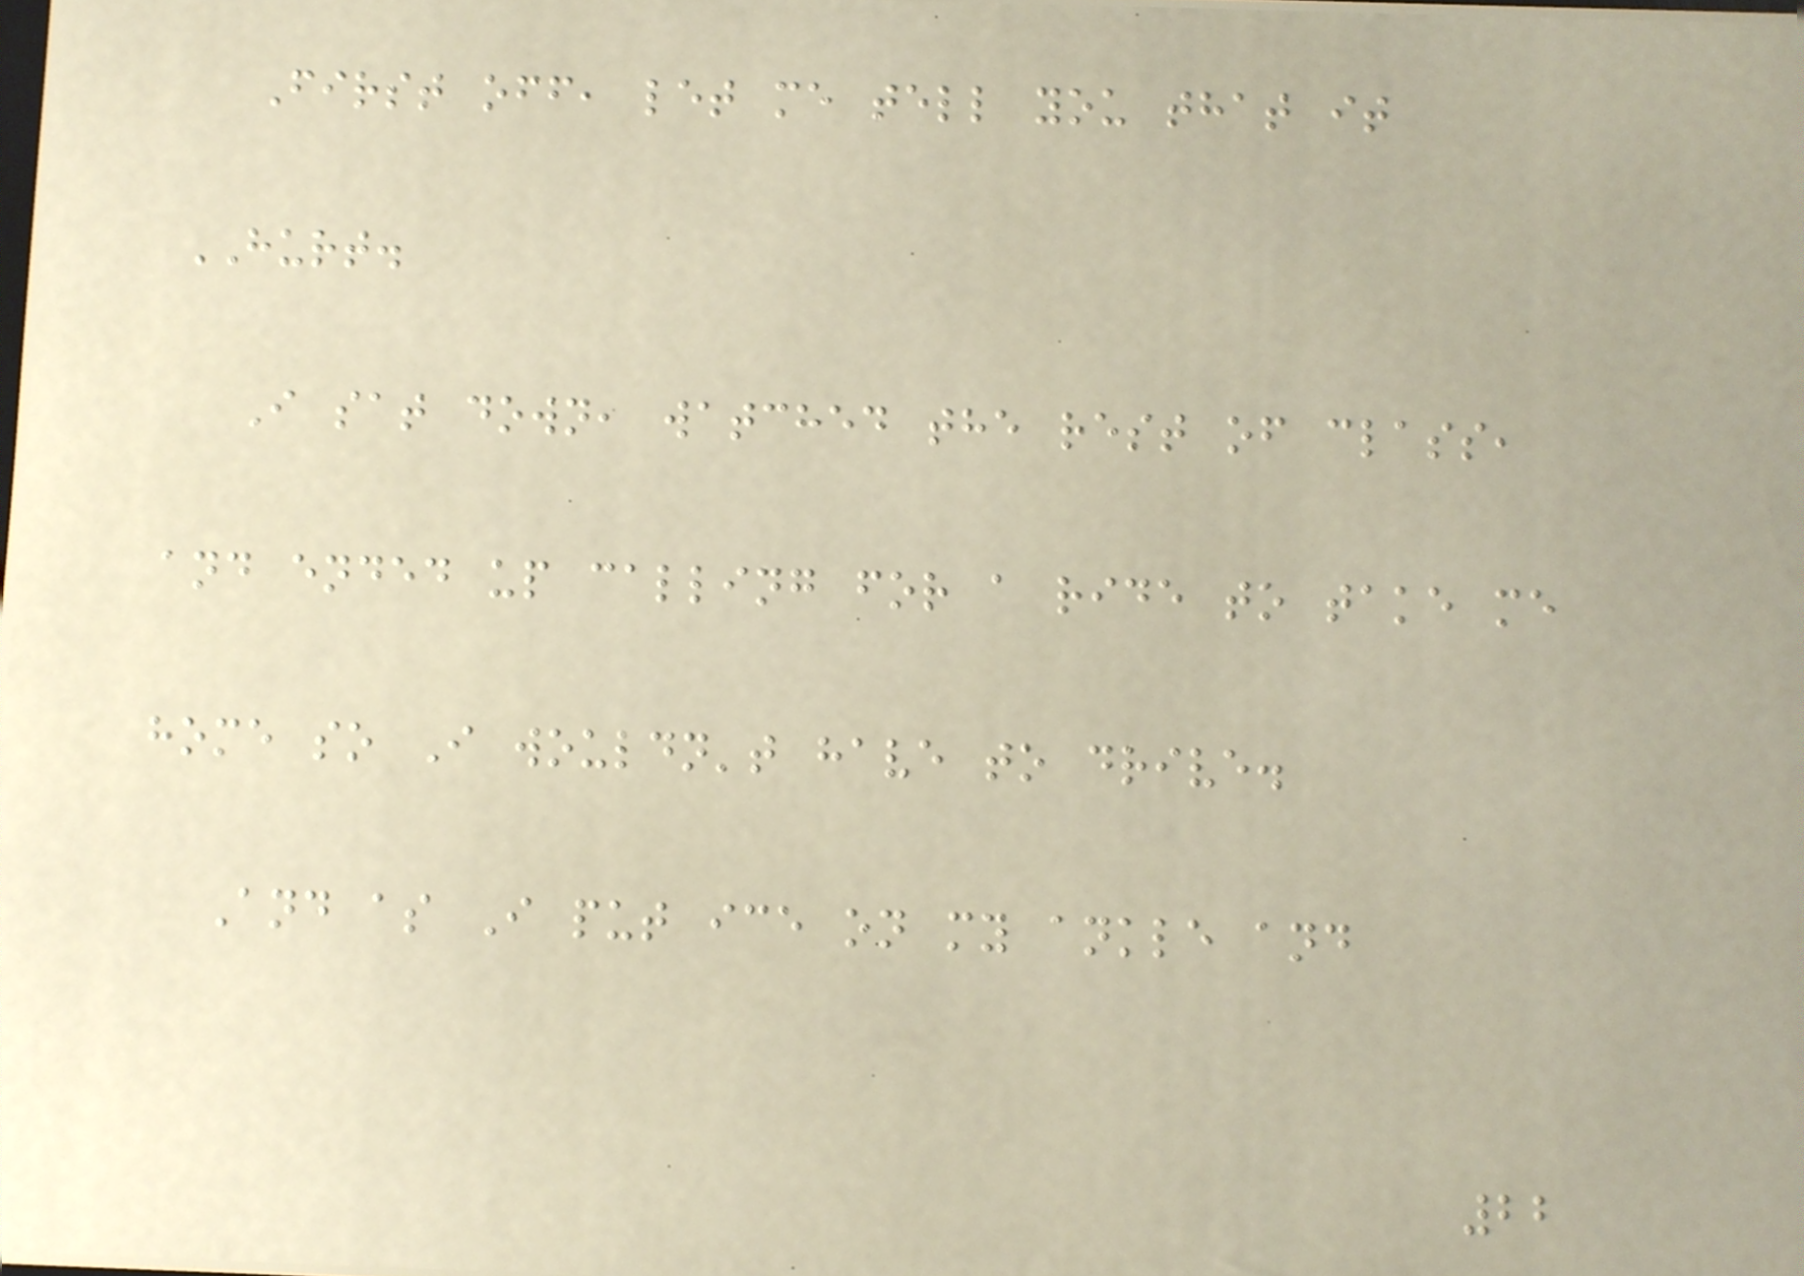First off, let me tell you that it
HURT.
I sat down, watched the rest of class,
and ended up calling for a ride to take me
home so I wouldn't have to drive.
And as I put ice on my ankle and
22
